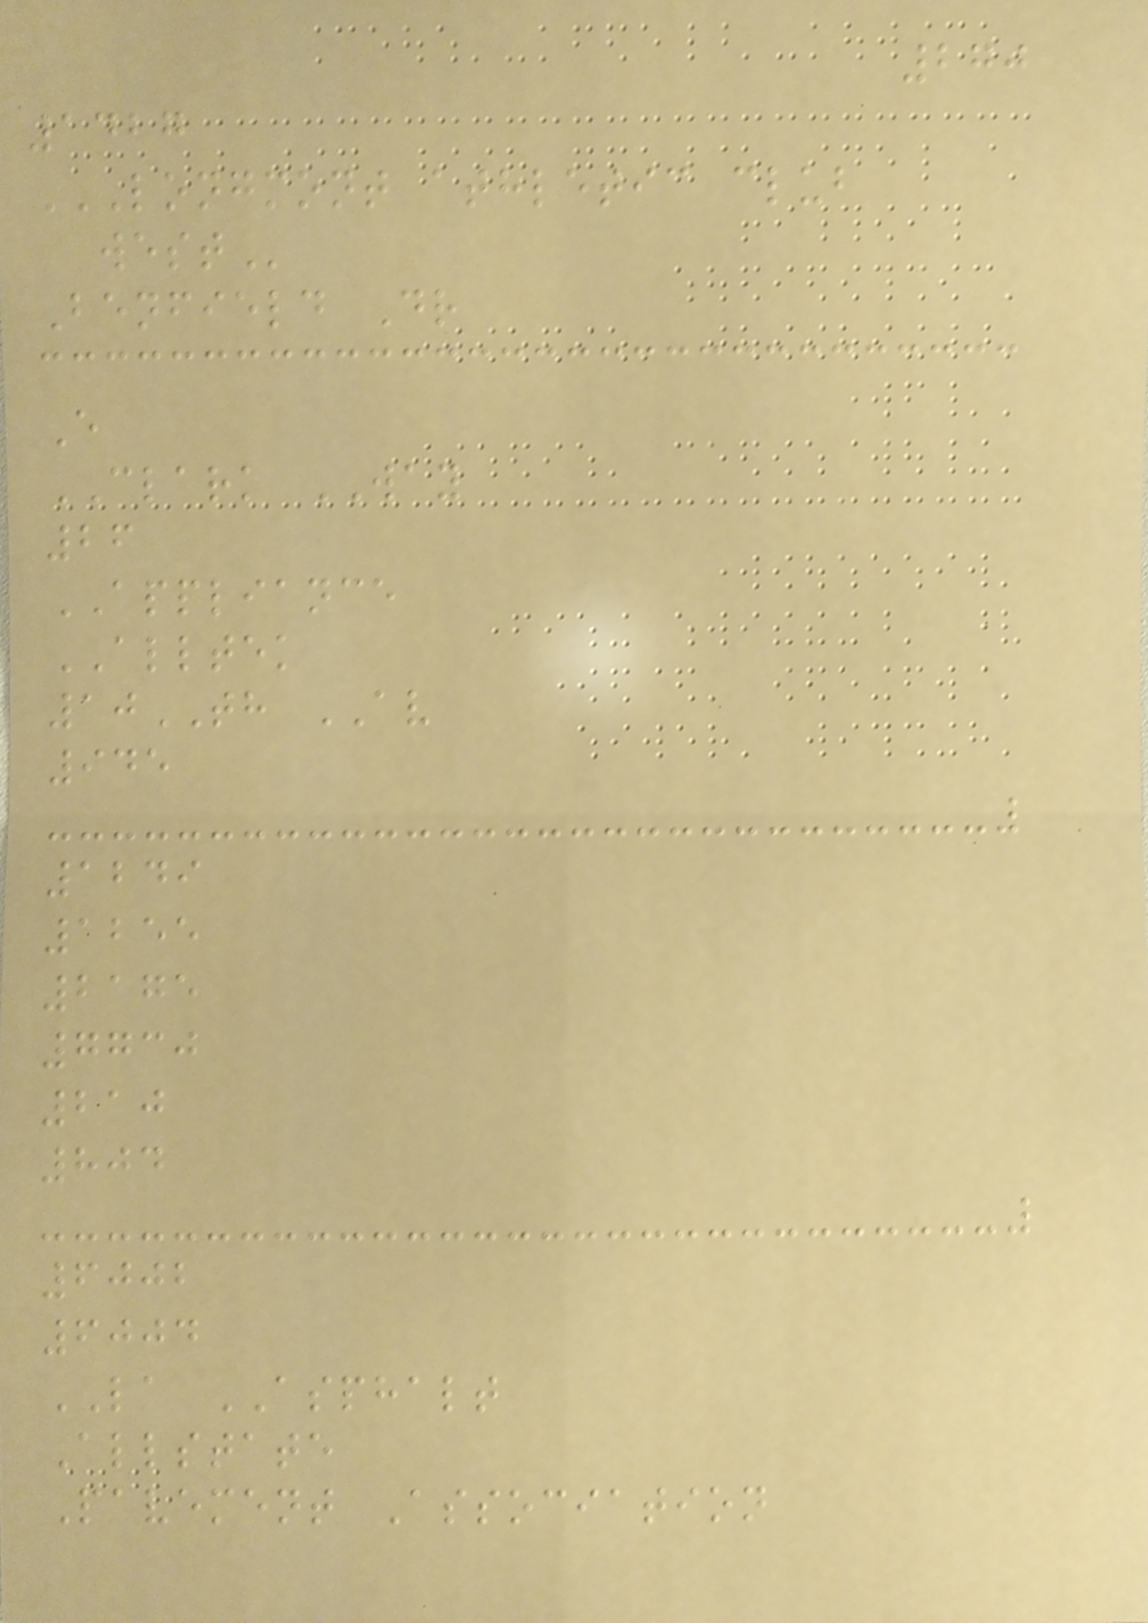270
1427
LONGMONT ATHLETIC CLUB
WEST
Benfield Dr
E
CLARK WAY
26
APPLIANCE
ALLTEK
10TH AV
945
1249
1255
2175
7730
210
804
6002
6004
LA ASPHALT
Allstate
Pavement Association
